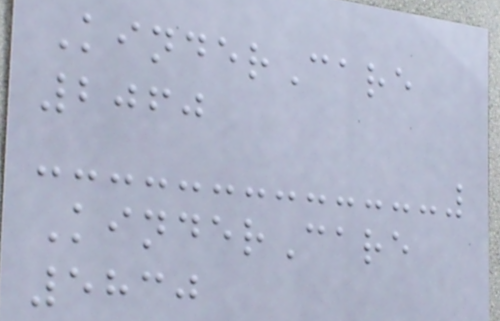KinderCare
2060
KinderCare
5830
